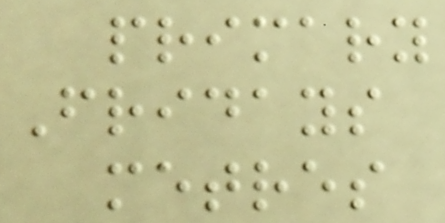primary
Fridays
metres
